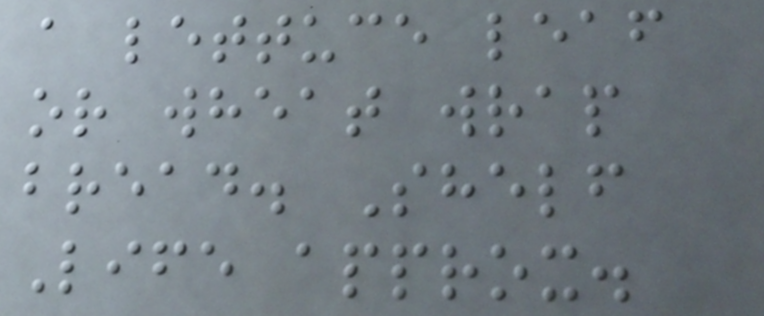a lettuce leaf
or wheat wrap
bread. Shelf
Life approx.
